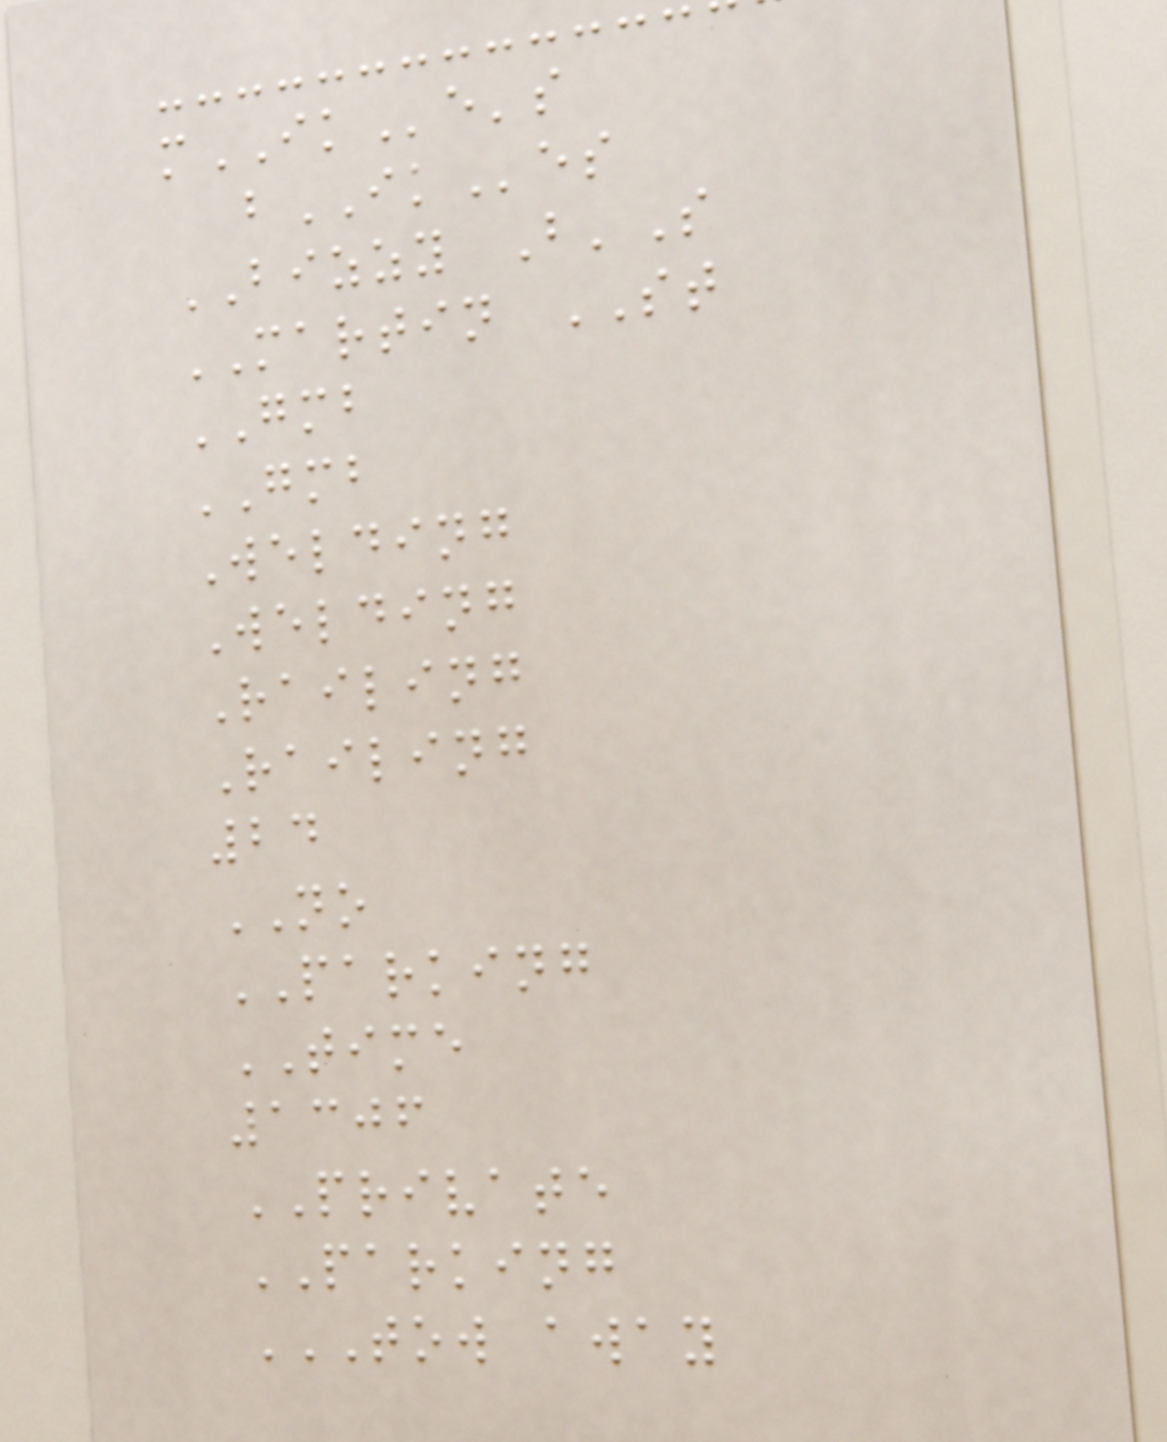mIKe's
bIKes
BIZZY B'S
MARTIN ST
GMB
GMB
Welding
Welding
Railing
Railing
24
NO
PARKING
TIME
1306
PRIVATE
PARKING
TOW AWAY
